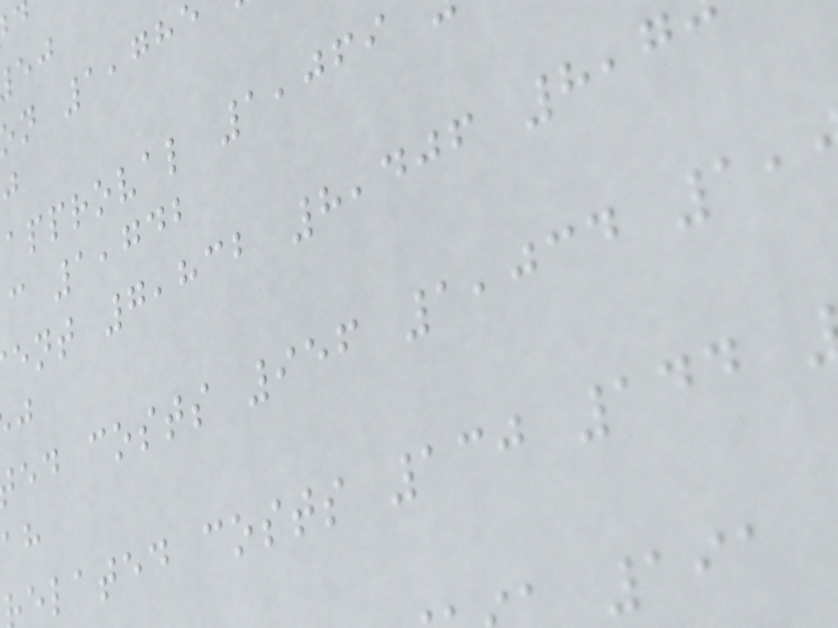approval 1,069
c 1,742
ent 7,832 8,406 8,7
ed costs 956 1,034 1,
elated costs 130 144
